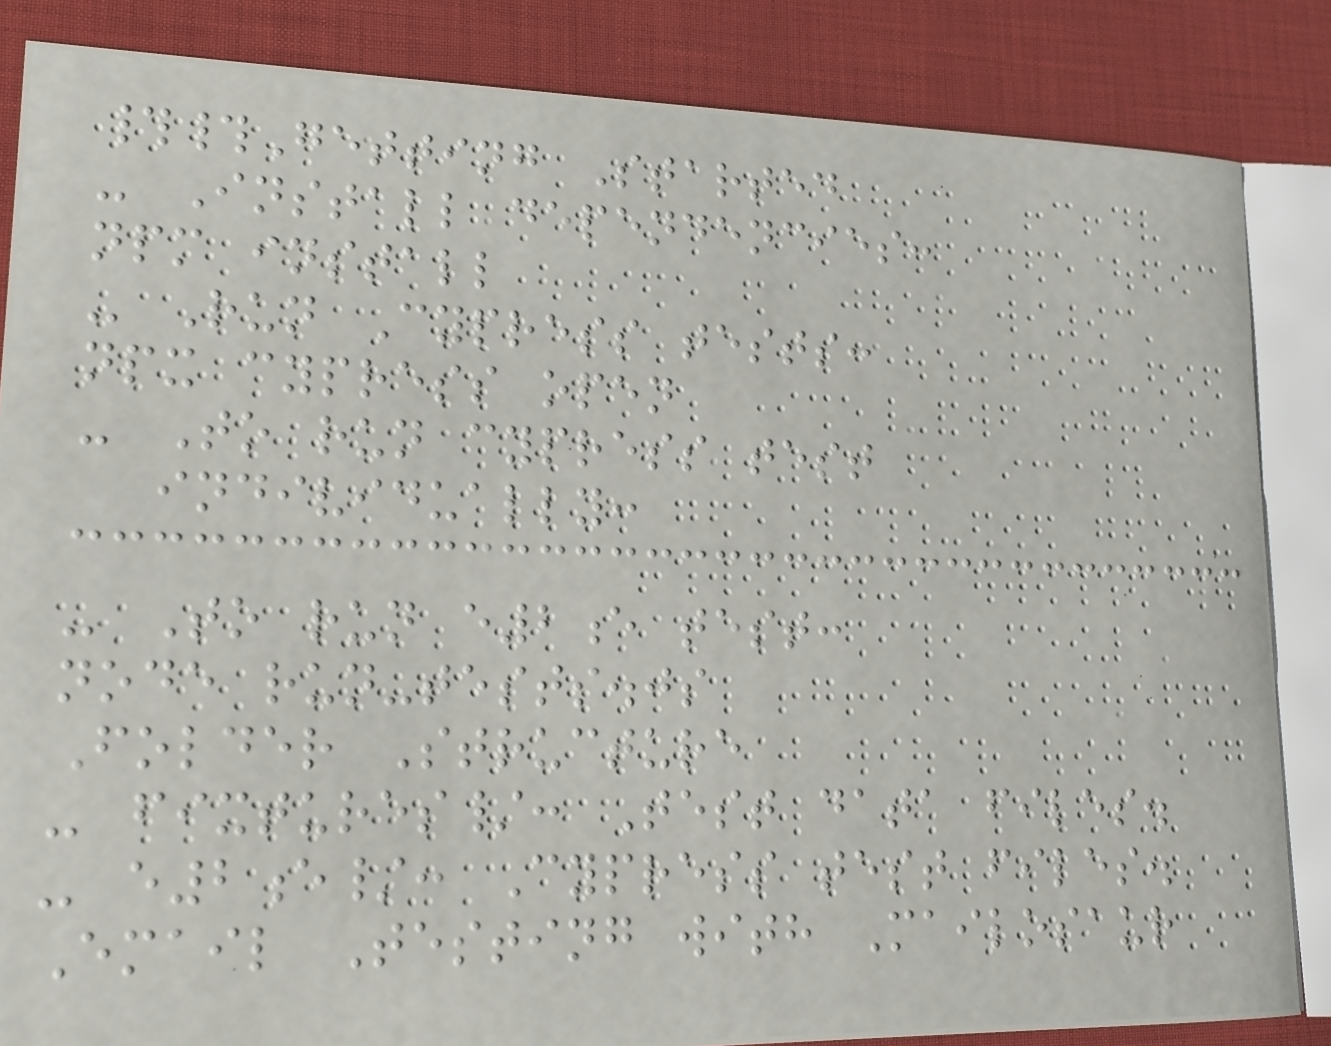##Getting Started
- Install dependencies:
npm install
- Run Cypress tests:
npx cypress open
- To run cypress test
individually:
- To run e2e test:
node run-tests.js
Folder Structure
- fixtures/: Test data files.
- e2e/: Cypress test files.
Email Testing with Mailosaur
